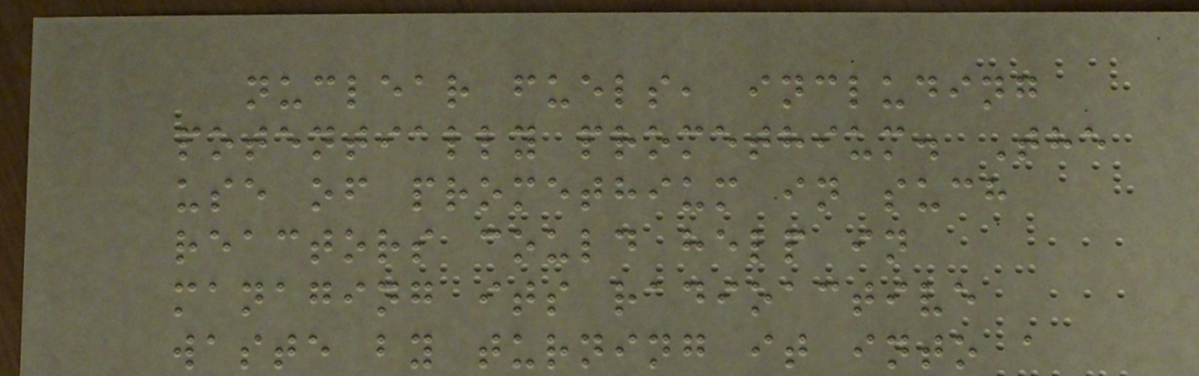nuclear fuels, including
potentially promethium. The
use of promethium in such
reactors could help in
managing its radioactive
waste by turning it into a
